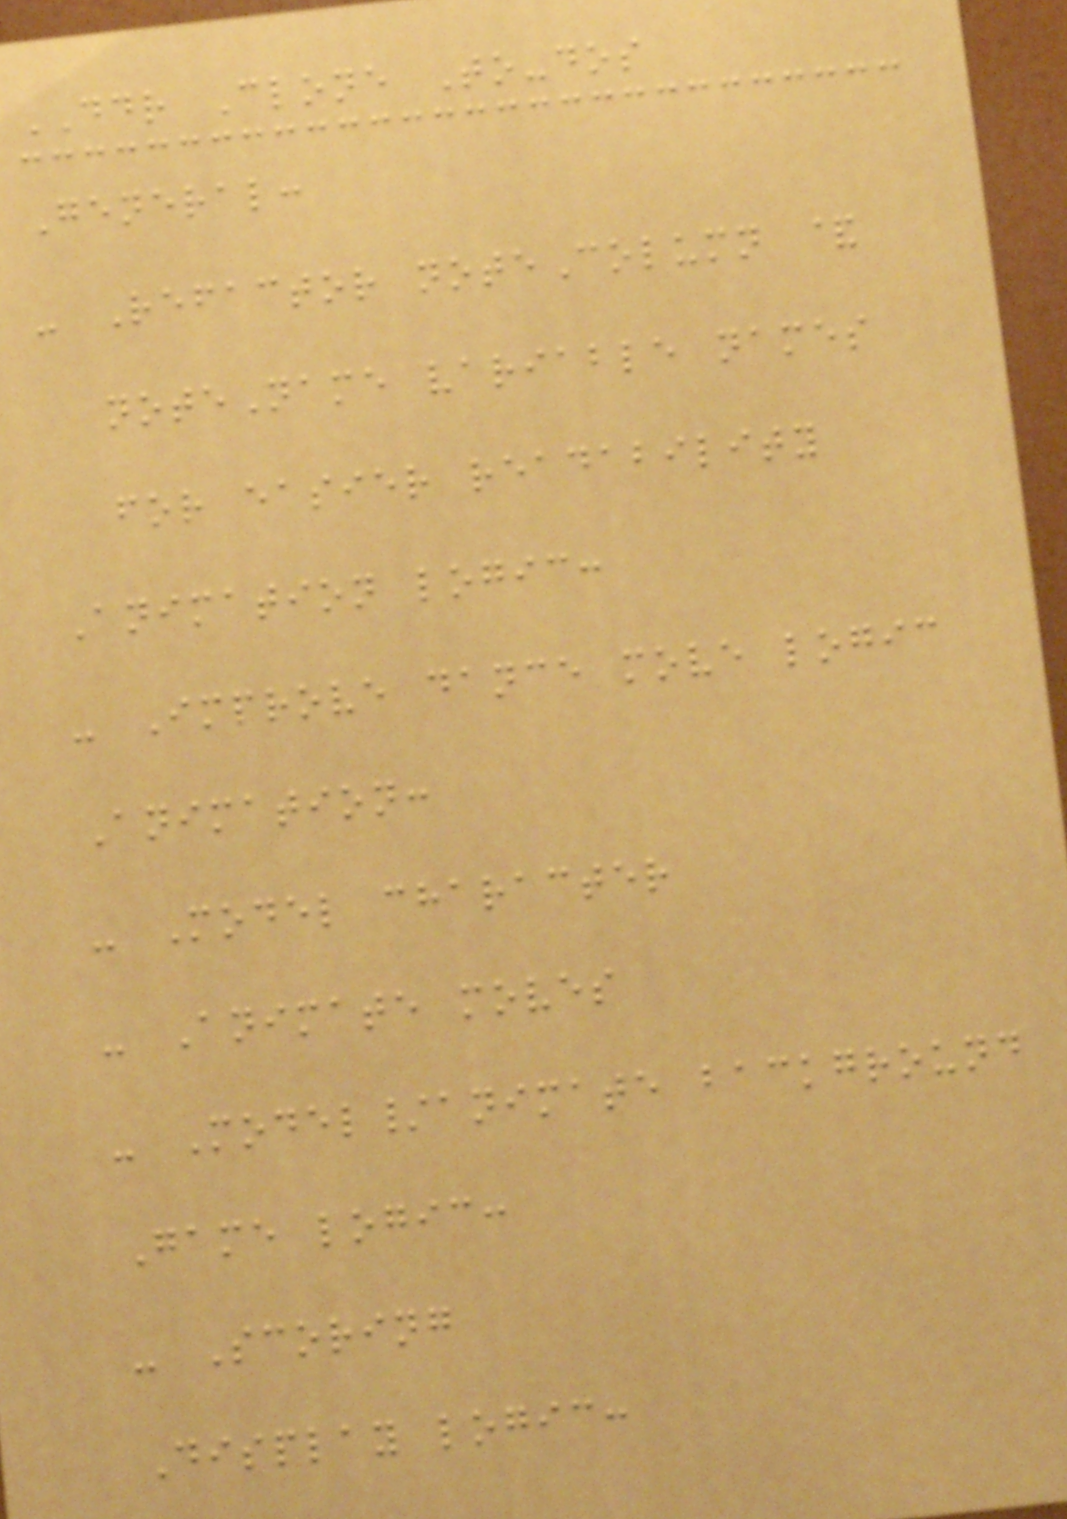DDR Clone To-dos
General:
- Refactor noteColumn &
noteName variable names
for easier readability
Animation logic:
- Improve dance move logic
Animation:
- Model character
- Animate moves
- Model/animate background
Game logic:
- Scoring
Display logic:
